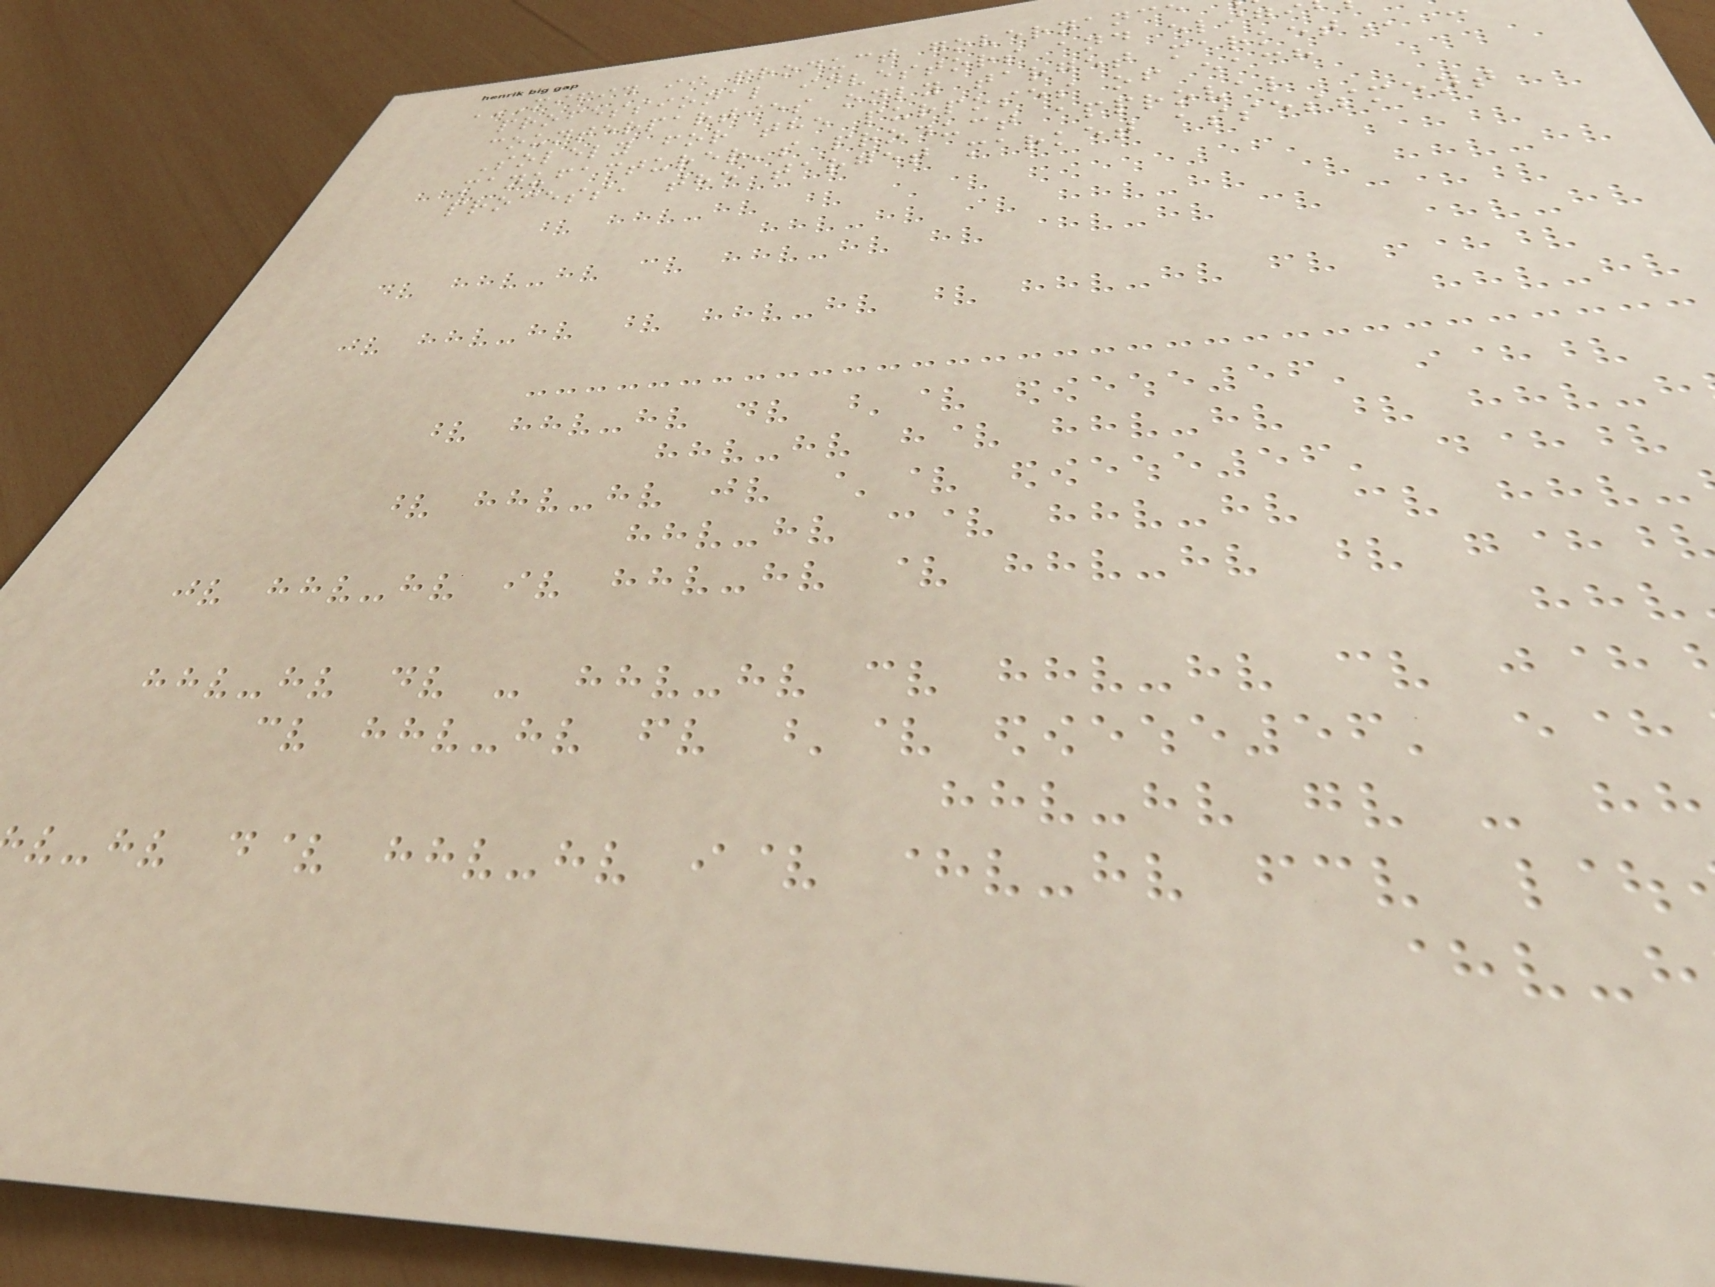professional investors and
counterparties only target
Solely for the purposes of each
manufacturer's product approval
process, the target market assessment
